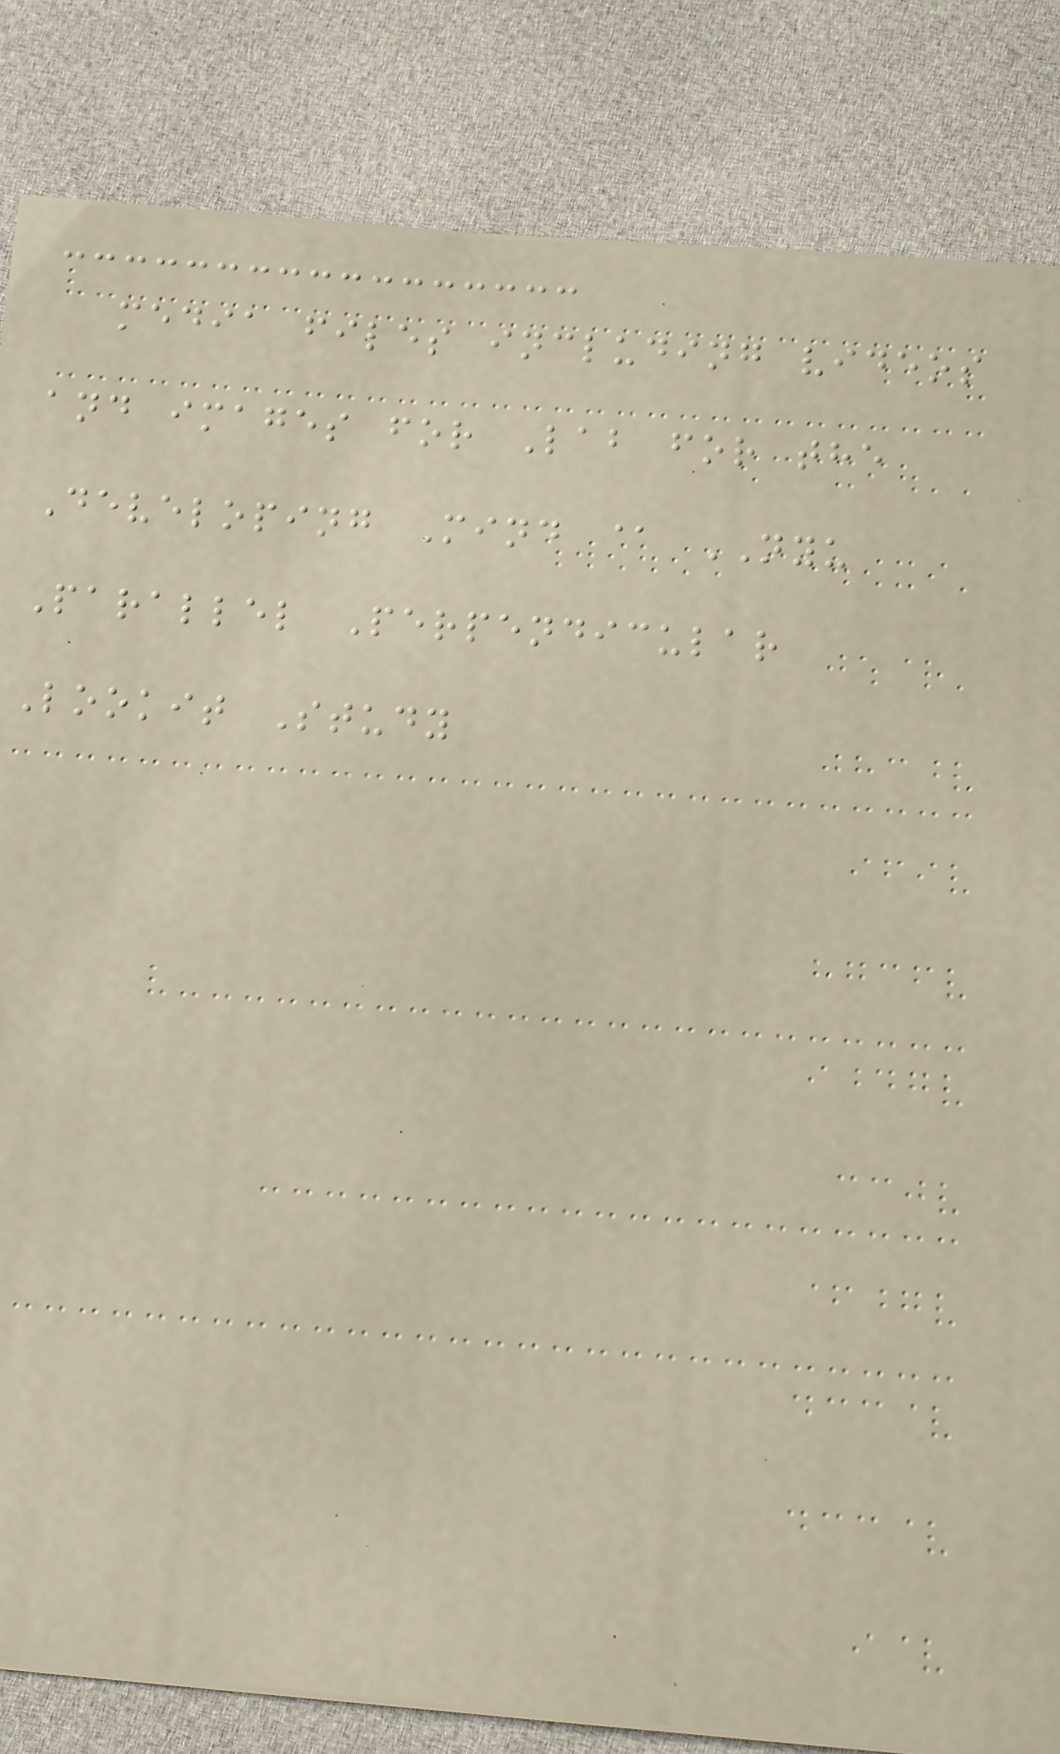media files including videos
and images for Lab for the
Developing Mind @ NYU
Parallel Perpendicular
Lookit Study
